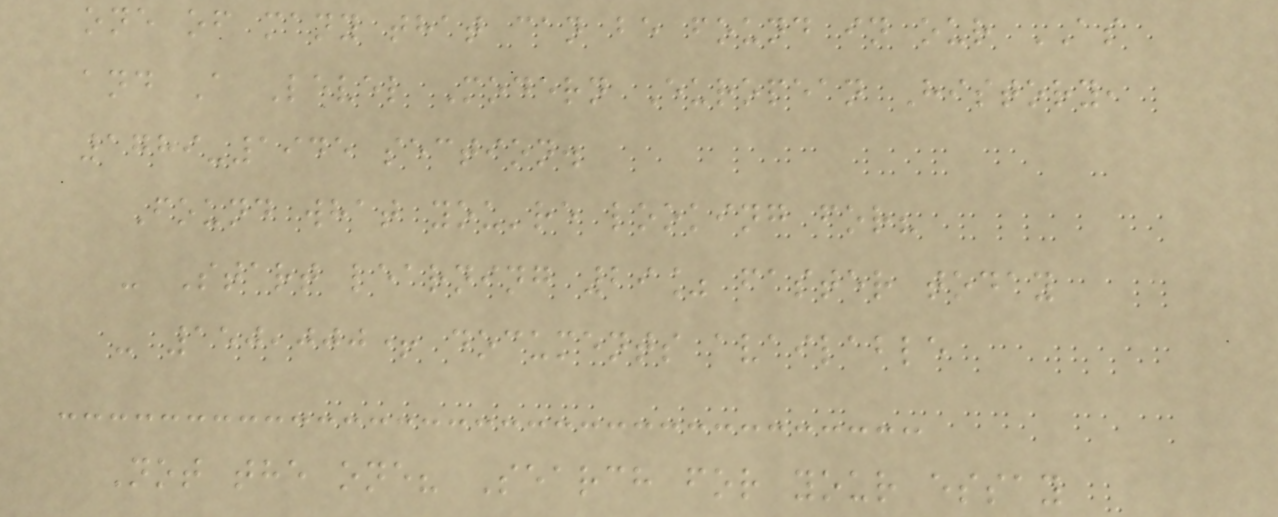one of many that can be found in our AS
and A Level Modern European History,
1789-1945 section.
Found what you're looking for?
- Start learning 29% faster today
- 150,000+ documents available
Not the one? Search for your essay
